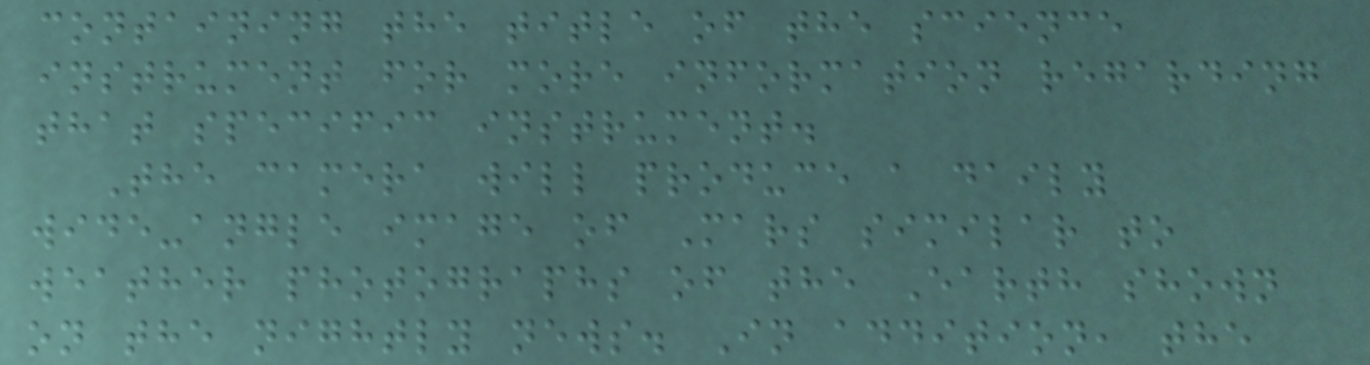containing the title of the science
instrument for more information regarding
that specific instrument.
The camera will produce a daily
wide-angle image of Mars similar to
weather photographs of the Earth shown
on the nightly news. In addition, the
